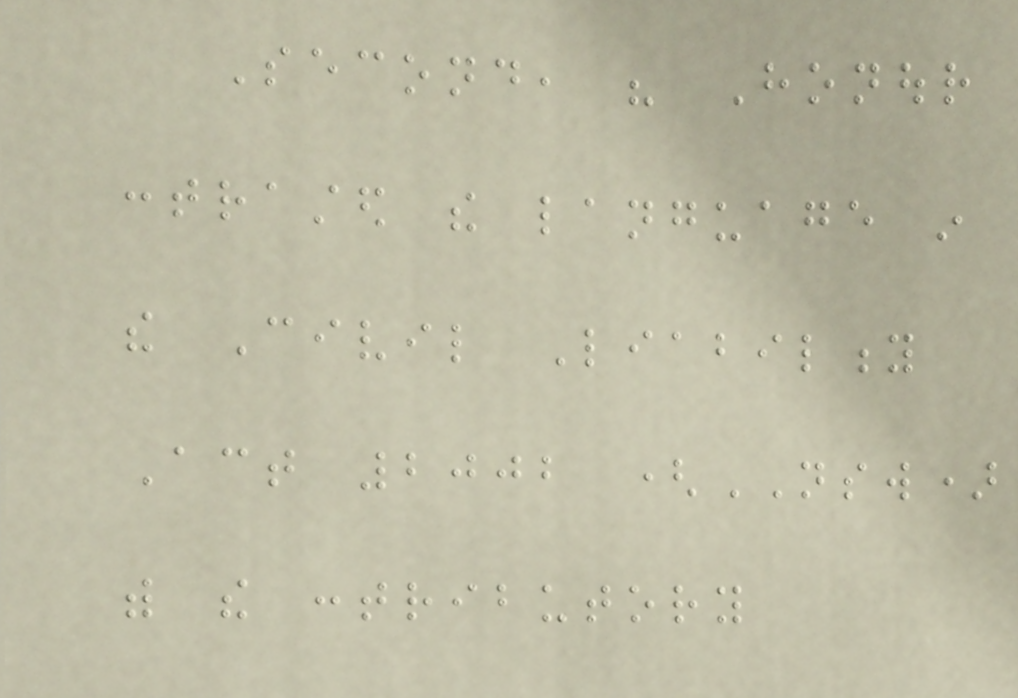Second, his Honour
contrasted the language in
the Civil Liability
Act 2002 (NSW)
with the contributory
